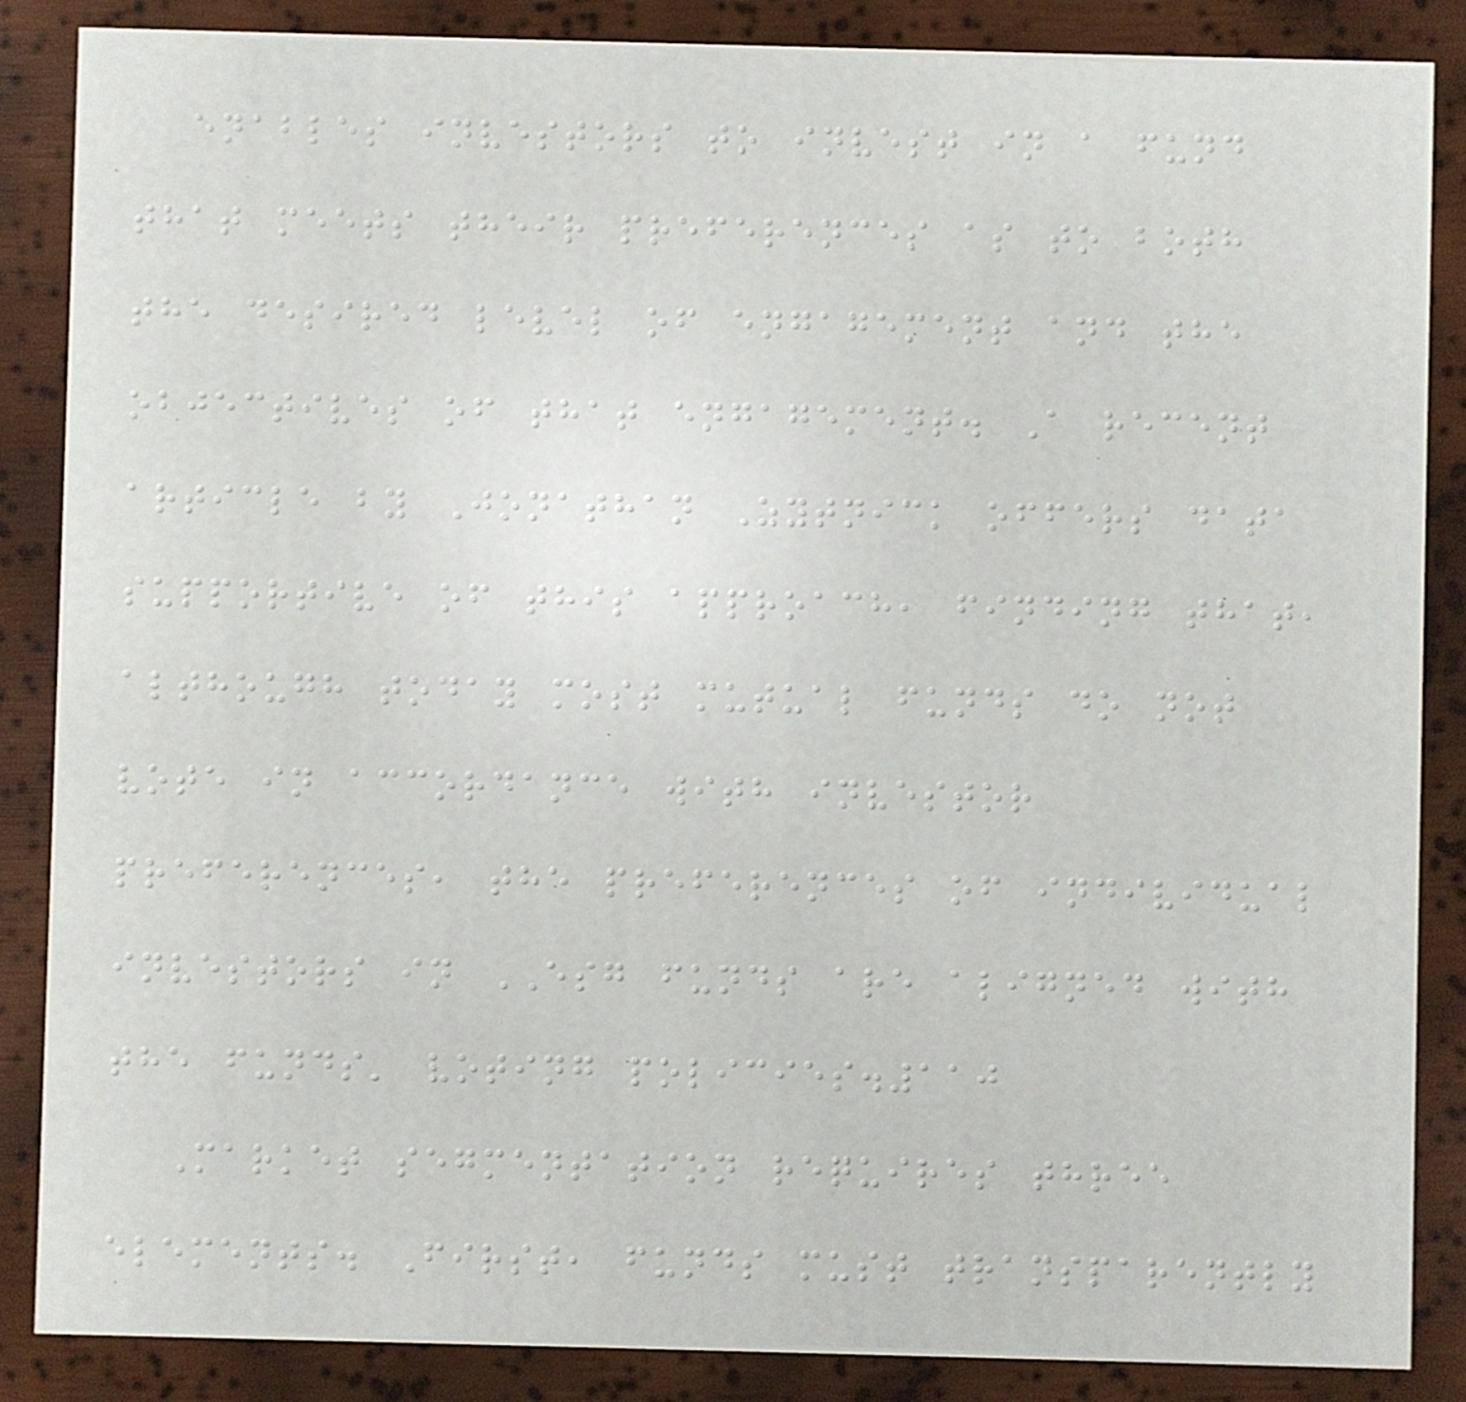enables investors to invest in a fund
that meets their preferences as to both
the desired level of engagement and the
objectives of that engagement. A recent
article by Jonathan Zytnick offers data
supportive of this approach, finding that,
although today most mutual funds do not
vote in accordance with investor
preferences, the preferences of individual
investors in ESG funds are aligned with
the funds' voting policies.110
Market segmentation requires three
elements. First, funds must transparently
